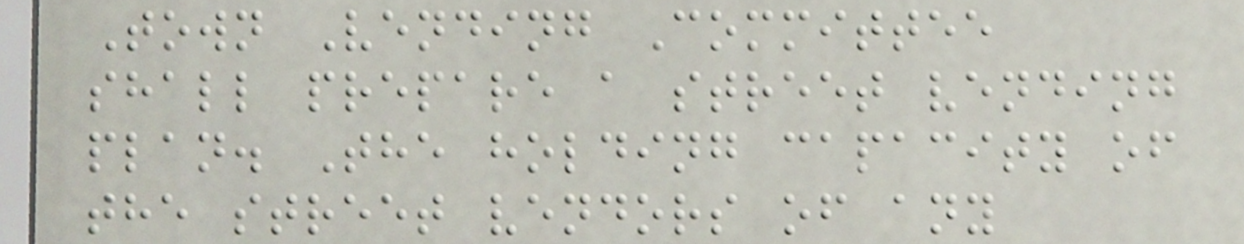Town Vending Committee
shall prepare a street vending
plan. The holding capacity of
the street vendors of any
